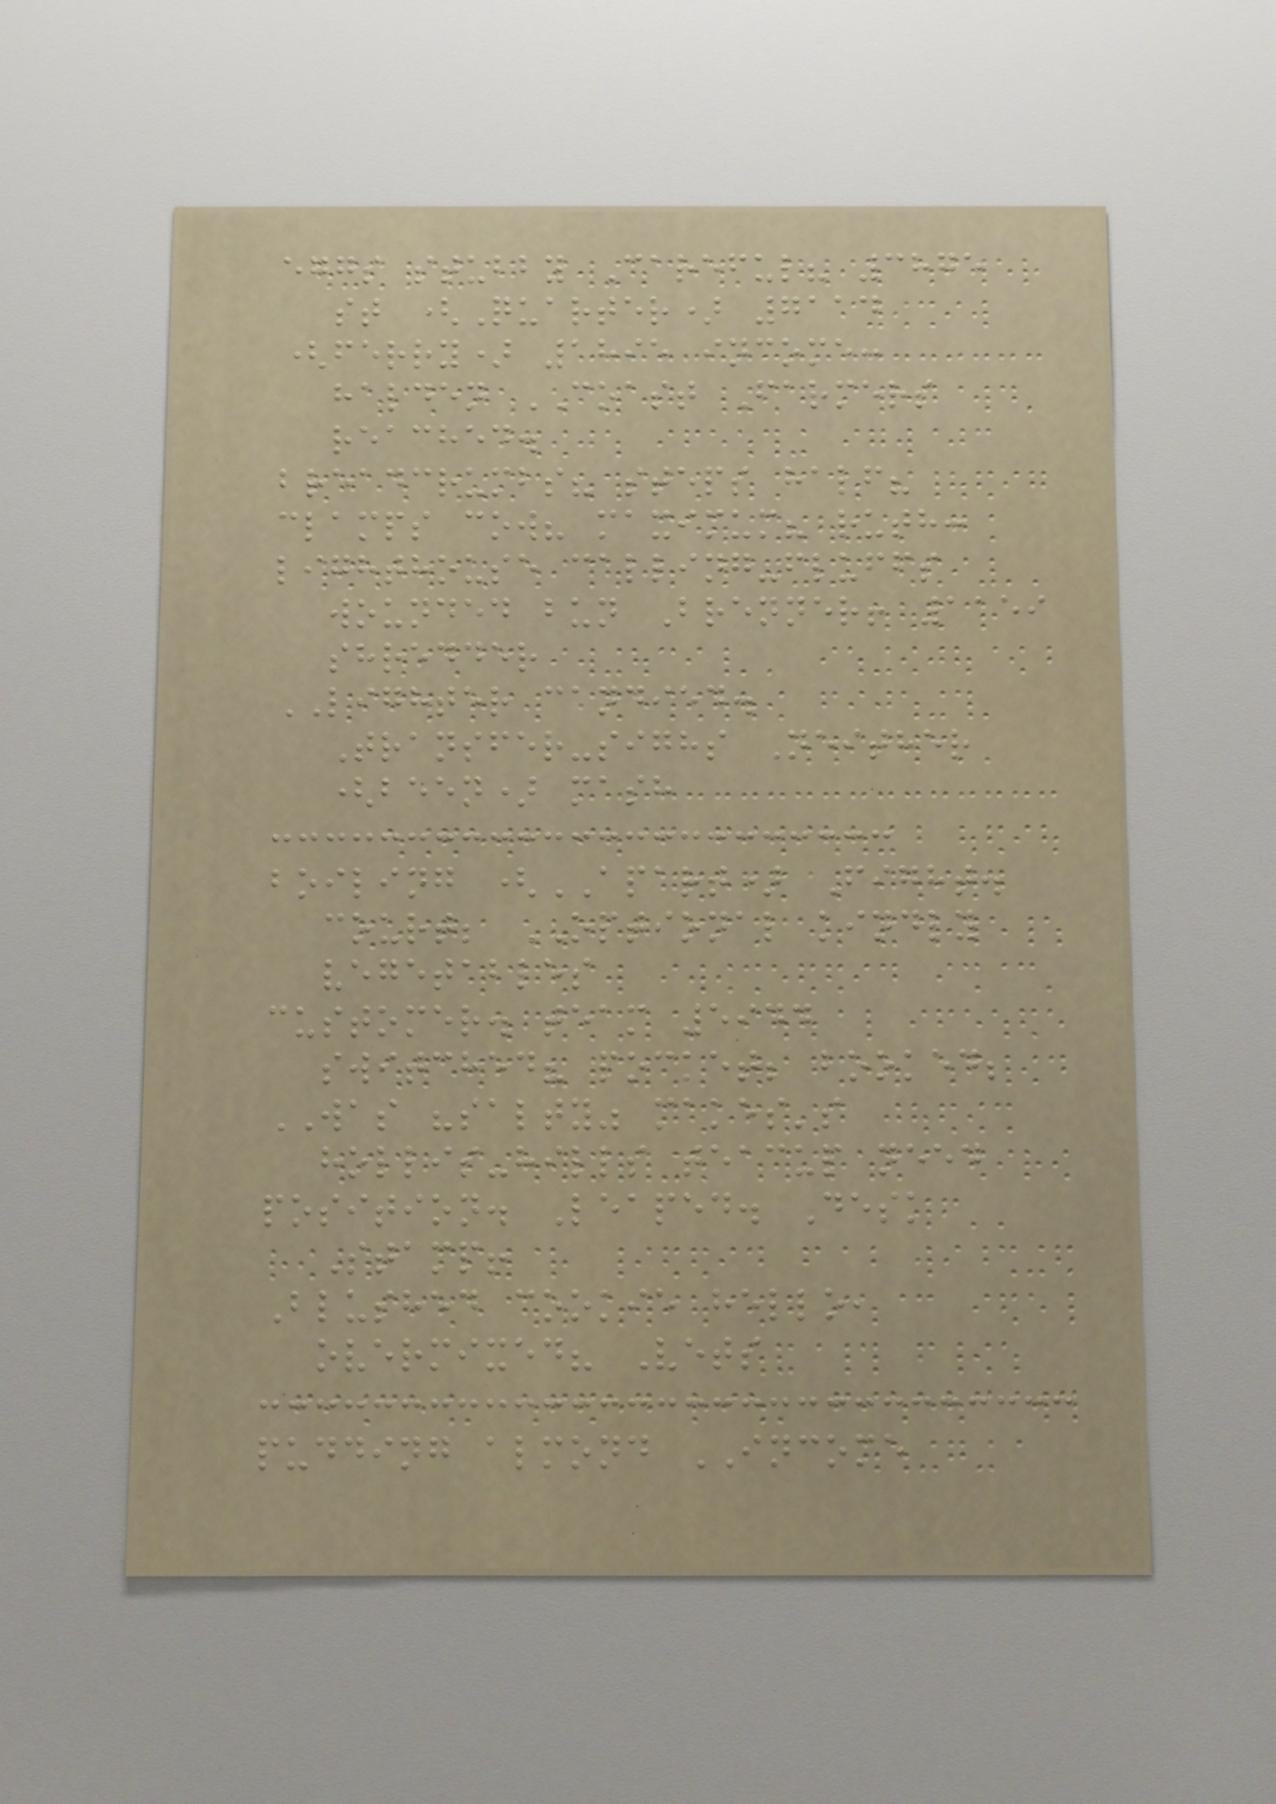eggs stubby Careful? 3875
st (Quarter) 7114
(ferry) 1895 income:
halden COAST Farmers
reached.
breadcrumbs? steps half?
clamps cow? maximum? ruth:
lighthouse calling-fluffs
wounded bun Brenner! 1159
shredder
LIGHTER candied.
Transfer-sighs Neither
(been) mash
boiling (APART) Fight.
court; OPTIONAL kindly
vegetables
customer. team 5944
switched? pocket; booked;
WAS "salty" makes's
hollis-hills teacup need
position. Leaped. Desk
Stamp!
Blushed cookie hello,
overmixed? Vets
pudding almond INCOME
